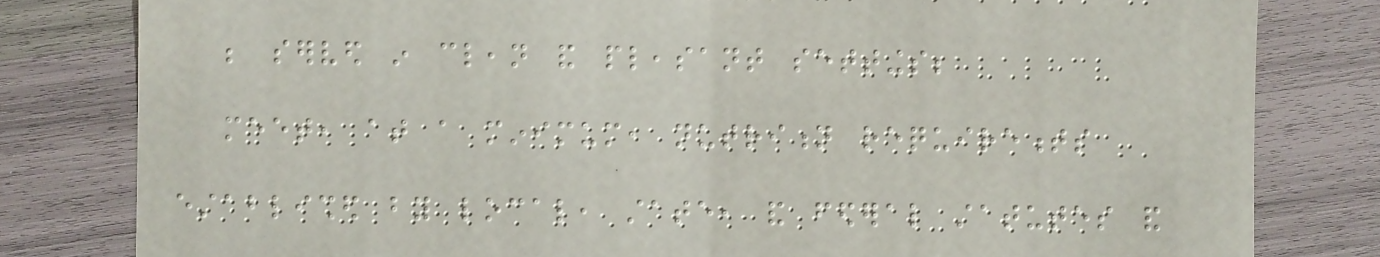be served in clean and pleasant settings;
meet, at a minimum, nutrition requirements
established by local, state, and federal statutes and
